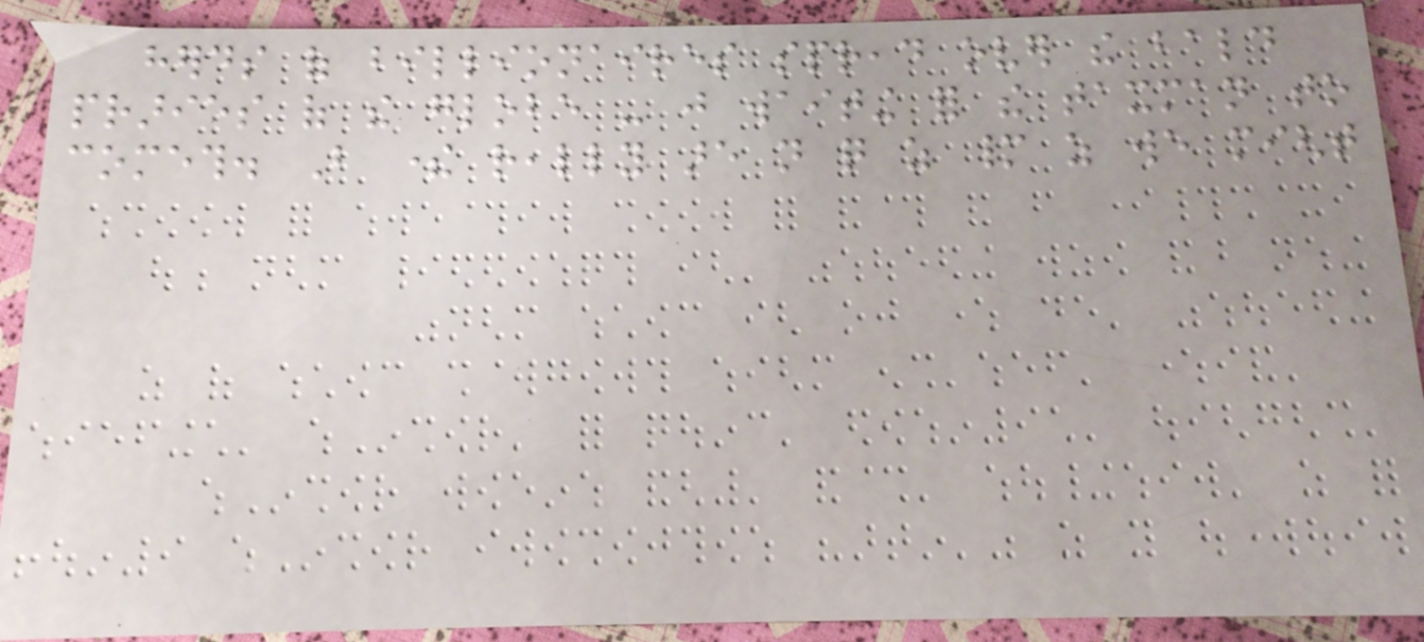herds of billionaires spread over the bald
praries of the globe - just waiting for the taxman to
cometh. But there really are not quite as many as we might
